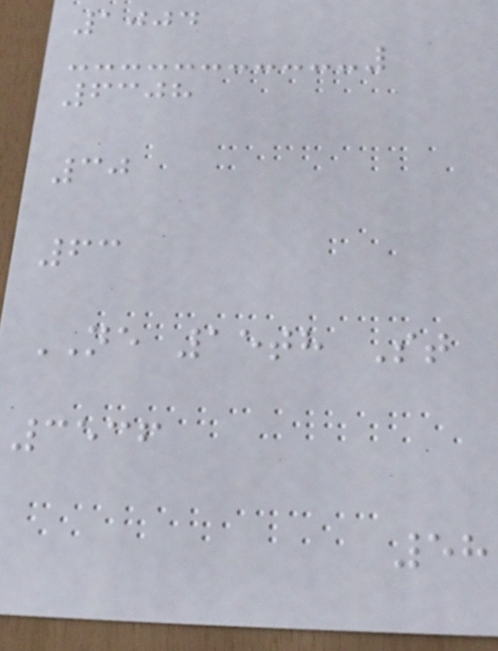1004
6308
30
63
NE 15th St
3536
58
